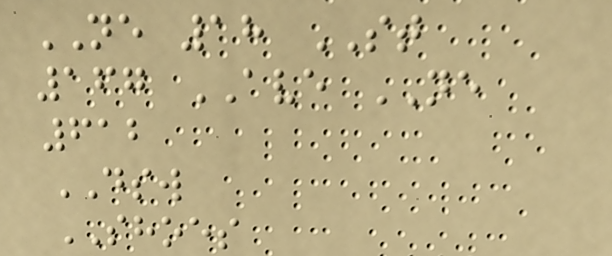NE 18 ST
167 AVE NE
612
DSW
SHOES
